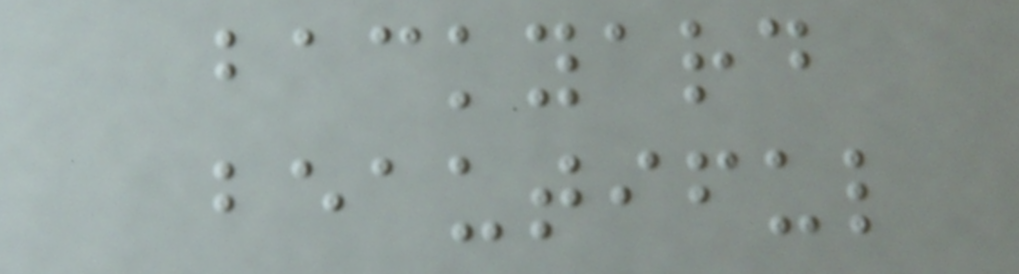backyard
beautiful
